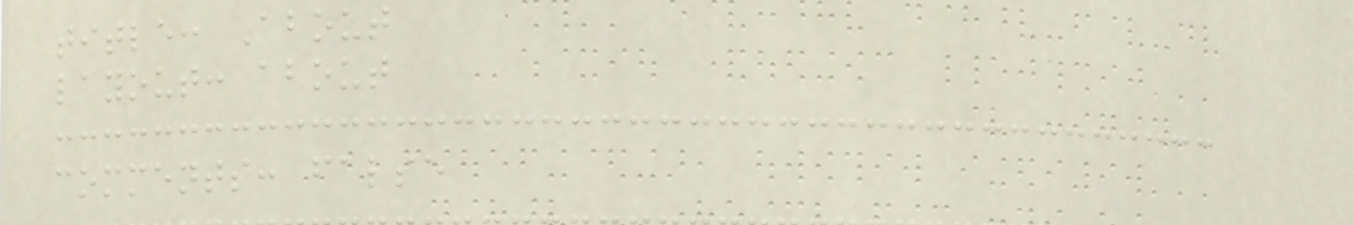title: About
layout: about
comments: false
